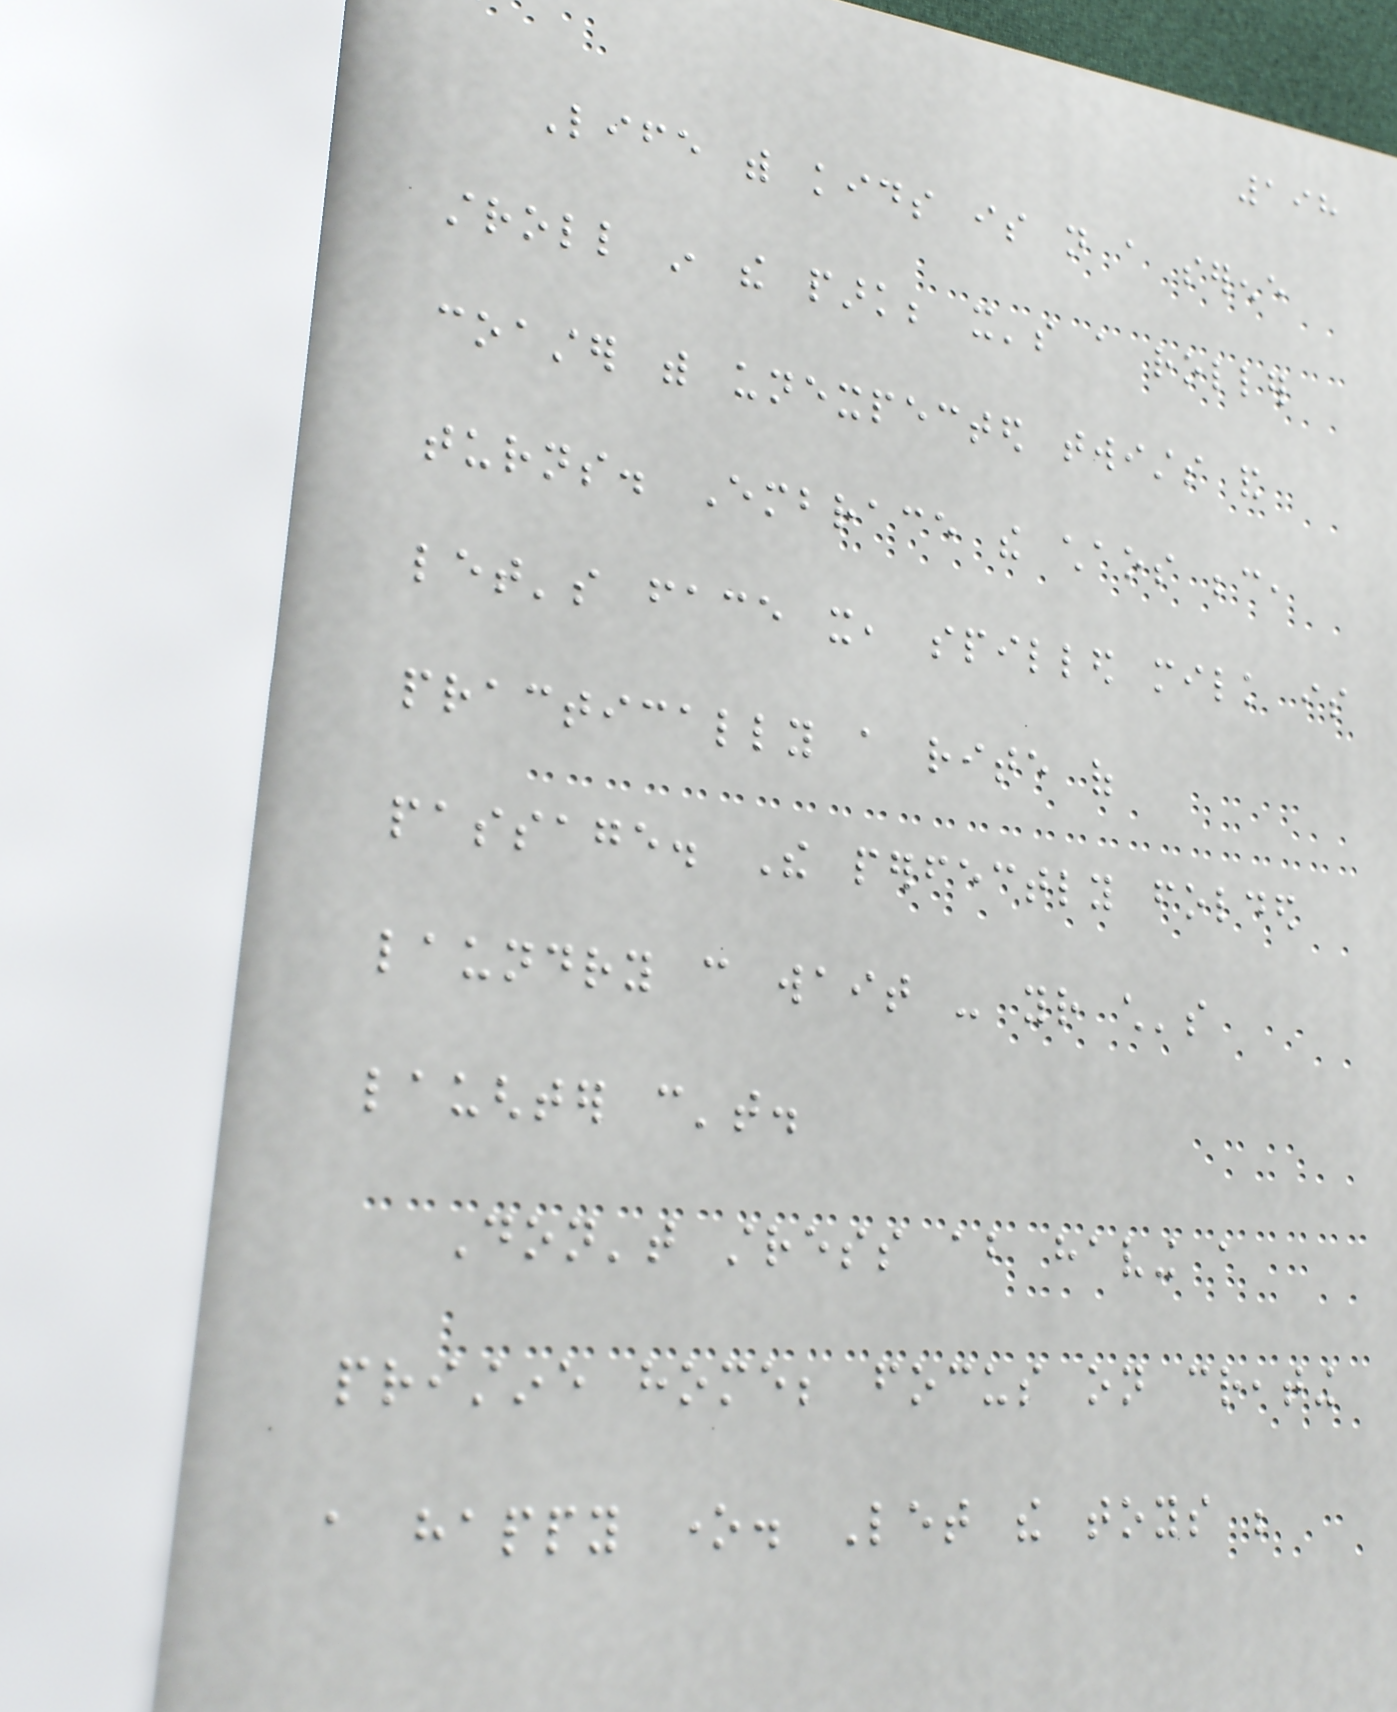198
Life with kids is not a serene
stroll in the park; it's a roller
coaster with unexpected twists and
turns. Embrace the chaos because,
let's face it, spilled milk is
practically a rite of
passage. The perfectly folded
laundry can wait - your child's
laughter can't.
Don't stress about having a
pristine home; focus on creating
a happy one. Let the toys be
